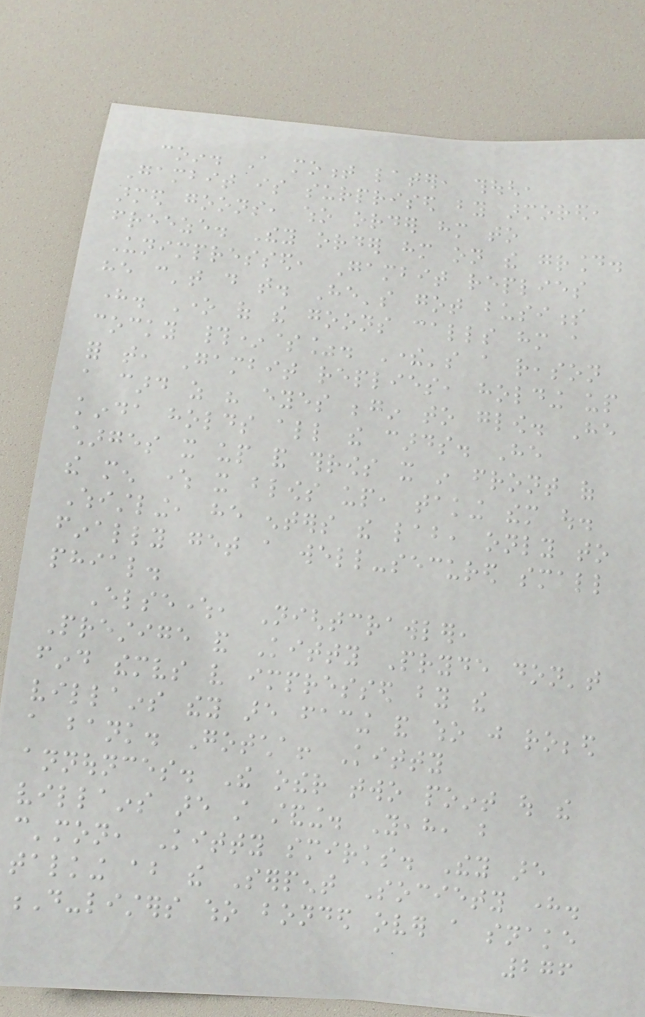coin. A moment later, though,
Gambit is surprised by armored,
armed goons, who order him to
freeze. They order him on the ground.
Unimpressed, Gambit replies
he can't do that. He's got business
here. One of the goons calls him a
cocky #*$%. There's a reason
for that, Gambit replies, holding up
a card as his eyes begin to glow. He
kinda holds all the cards. He
charges it up and throws it in front of
the men where it blows up, taking them out.
Whistling, he enters the lab, only to
finally get a well-secured small
phial.
Elsewhere, Nightcrawler,
Prestige and Kitty Pryde don't
find themselves very impressed by the
villains they are facing and who just robbed
a bank. Gotcha! Kitty
announces. The other two point out the
villains are still standing. Yeah, but
c'mon, Kitty smirks. They are
talking about the Serpent Society here.
D-listers who bonded over a snake
276
